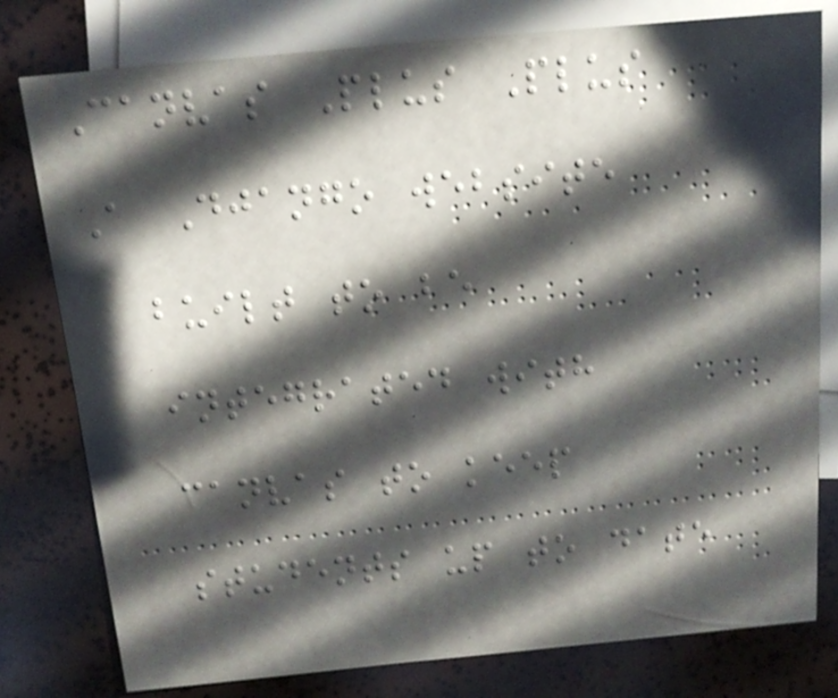Canvas Plus Plus
A Django website
built to be
integrated with
canvas to keep
students up to date
